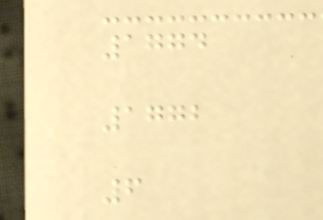1774
1772
6
